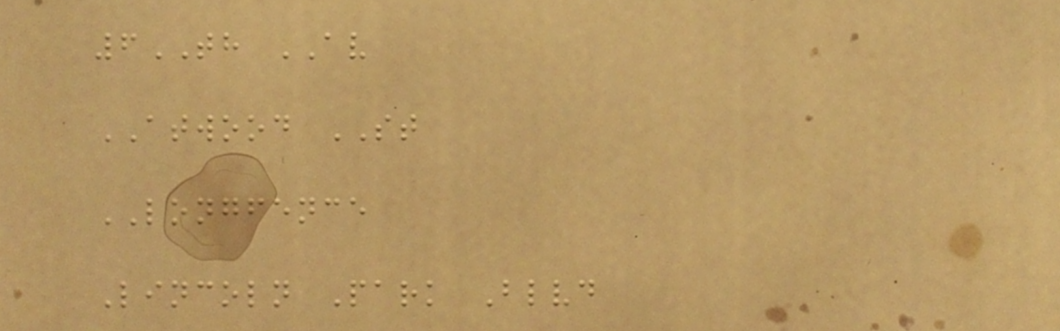6TH AV
ATWOOD ST
LONGFENCE
Lincoln Park Blvd
